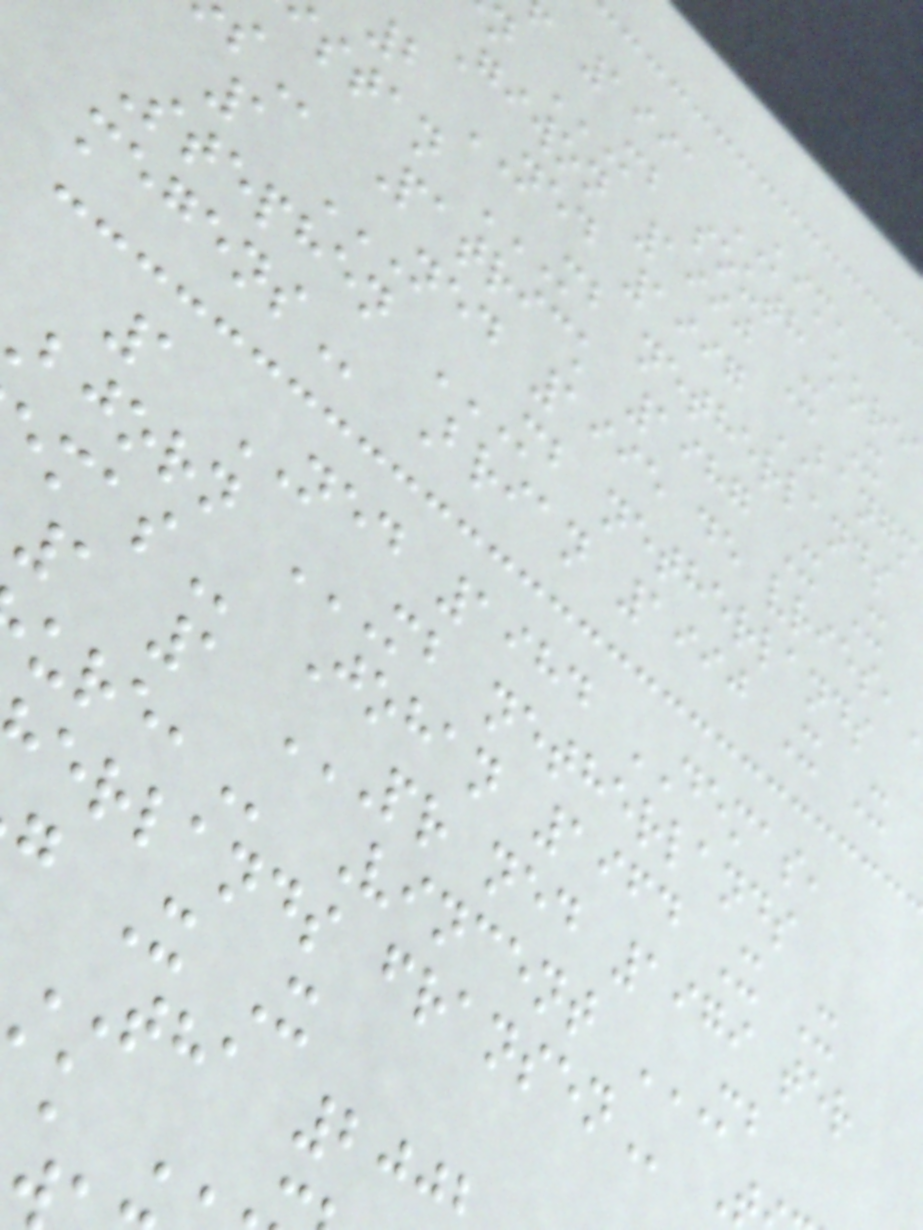1991 KIM,
Giwon 1990 X X
2 NED 1997 BANGM
Patrick 1987 X X
Stephen MB NETHERLANDS
Brian 1990 X X
1 NED 1984 DEMAS,
Johan 1964 X X
1 1 PR NED 1979 TER
Vincent
erlands
g X X
THA 200
